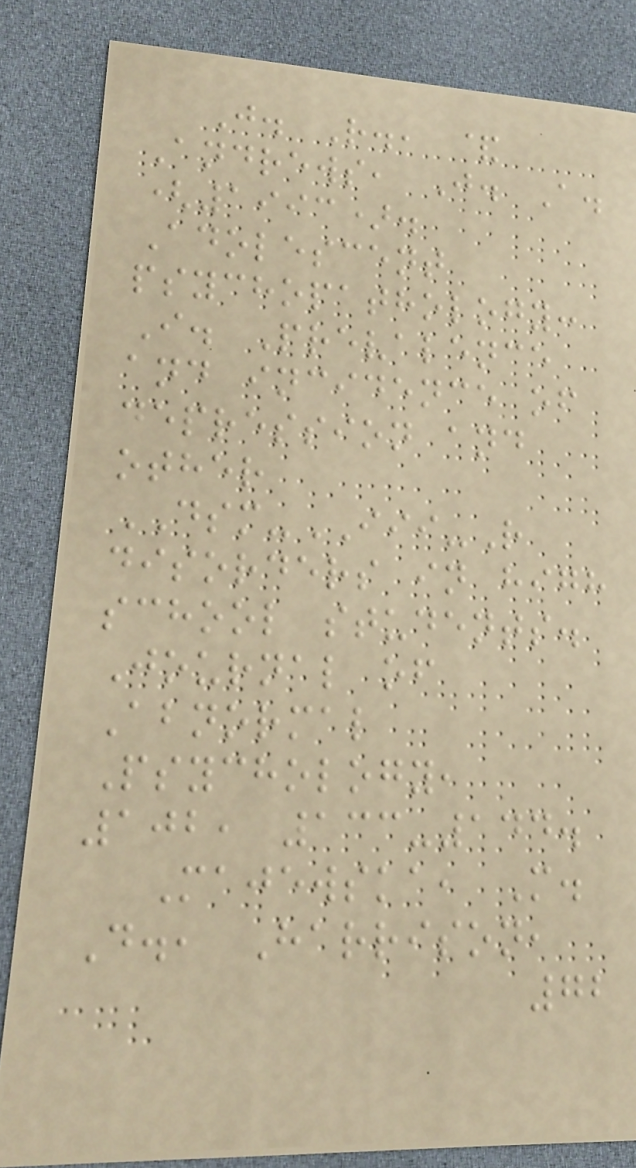J. R., &
Andrews, J. A.
(1993).
Adolescent
psychopathology:
I. Prevalence
and incidence of
depression and
other
DSM-III-R
disorders in high
school students.
Journal of
Abnormal
Psychology,
102, 133-144.
Majewska, M.
D., Harrison,
72
